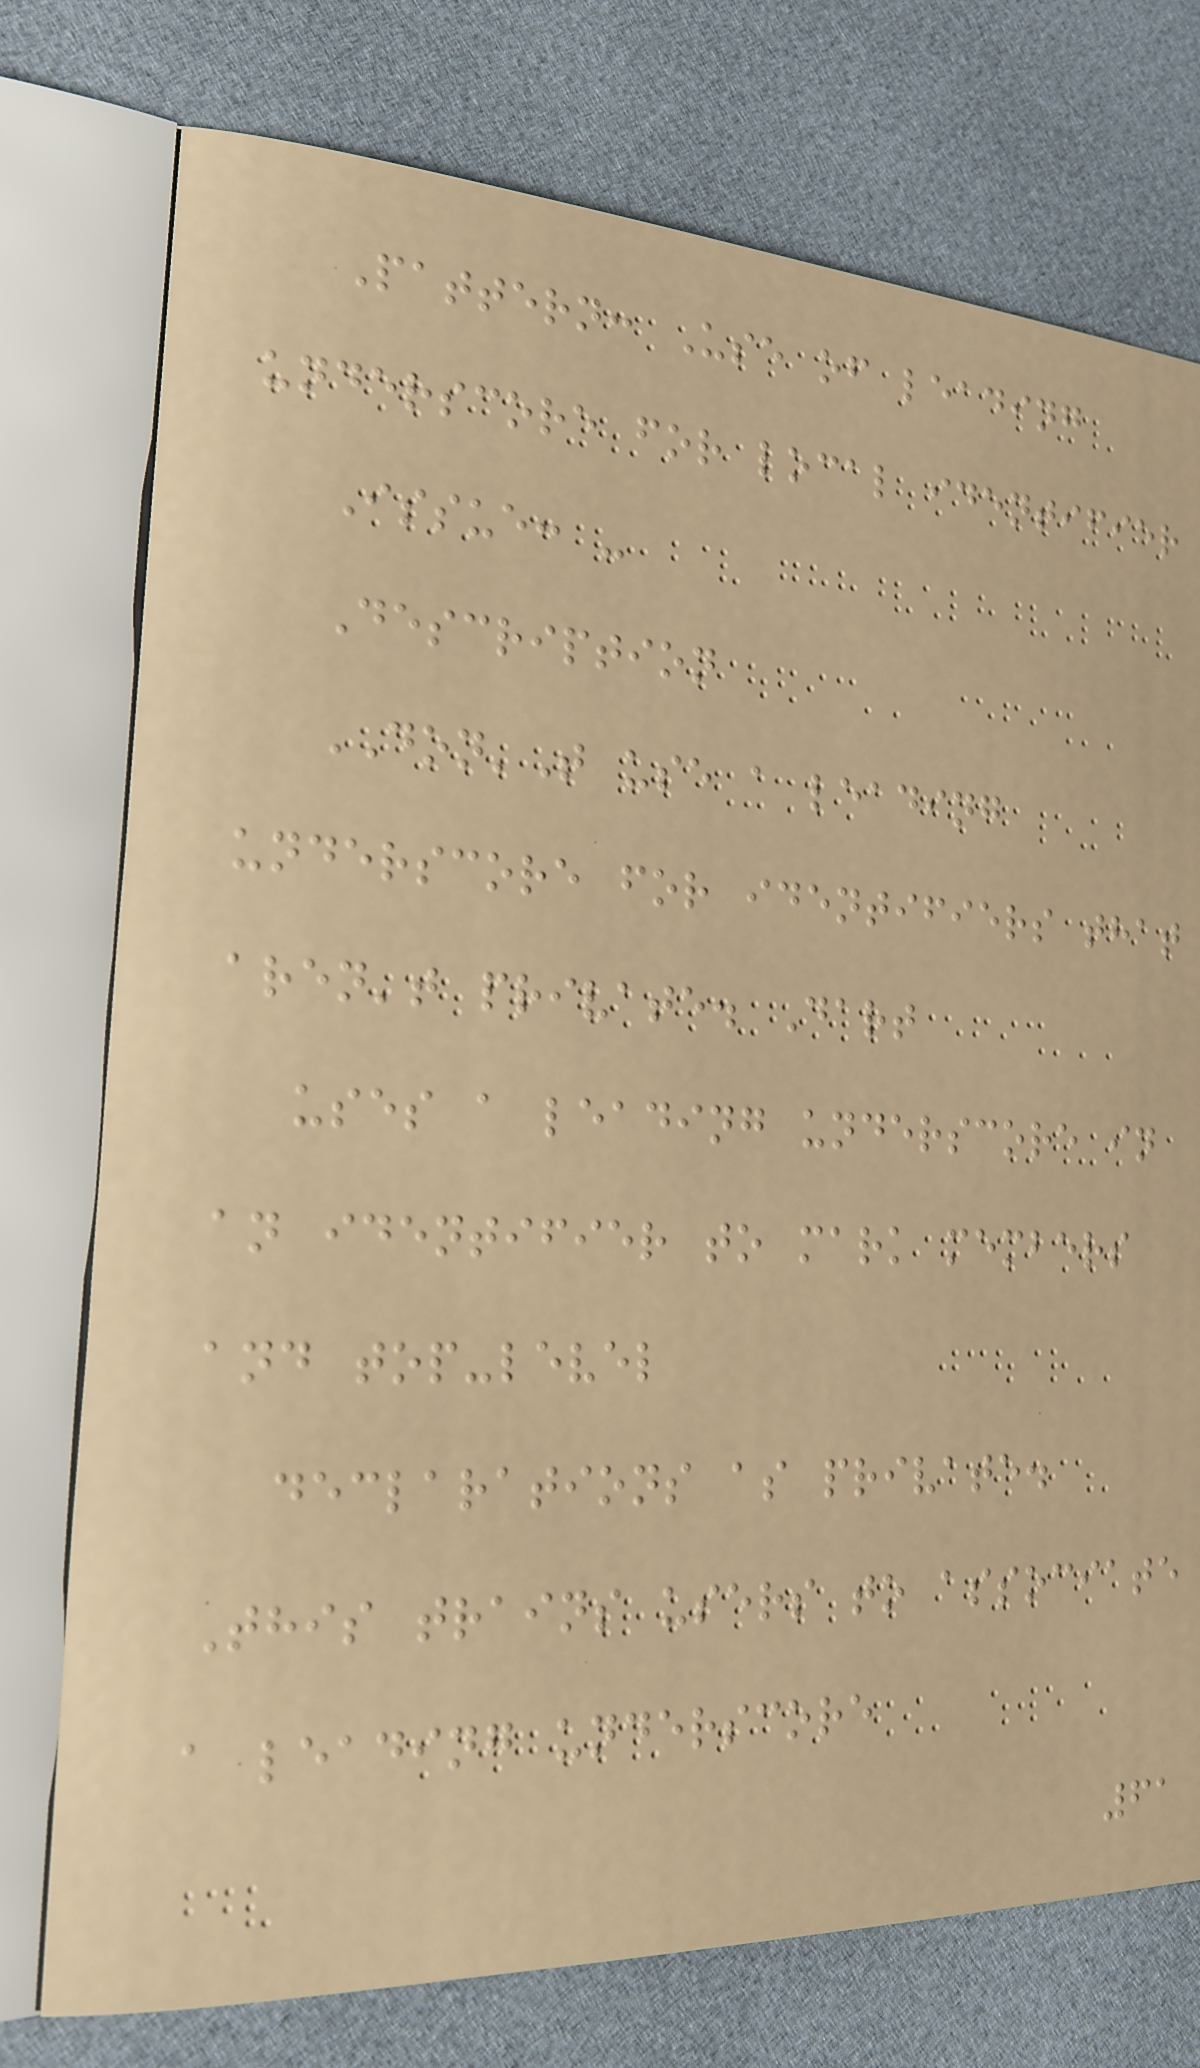Pattern: Use of leading
underscore for local identifier
Issue: -
Description
DON'T use a leading
underscore for identifiers that
aren't private. Dart
uses a leading underscore in
an identifier to mark members
and top-level
declarations as private.
This trains users to associate
a leading underscore
61
